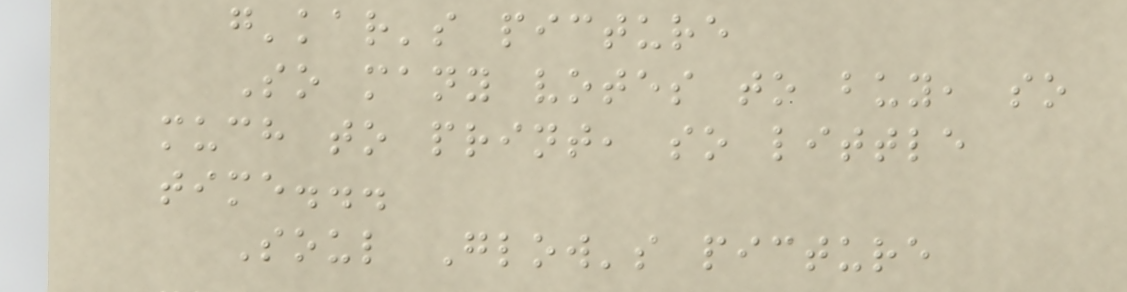g'kar's picture
So many votes to buy, so
much to print, so little
time...
Soul Glow's picture
